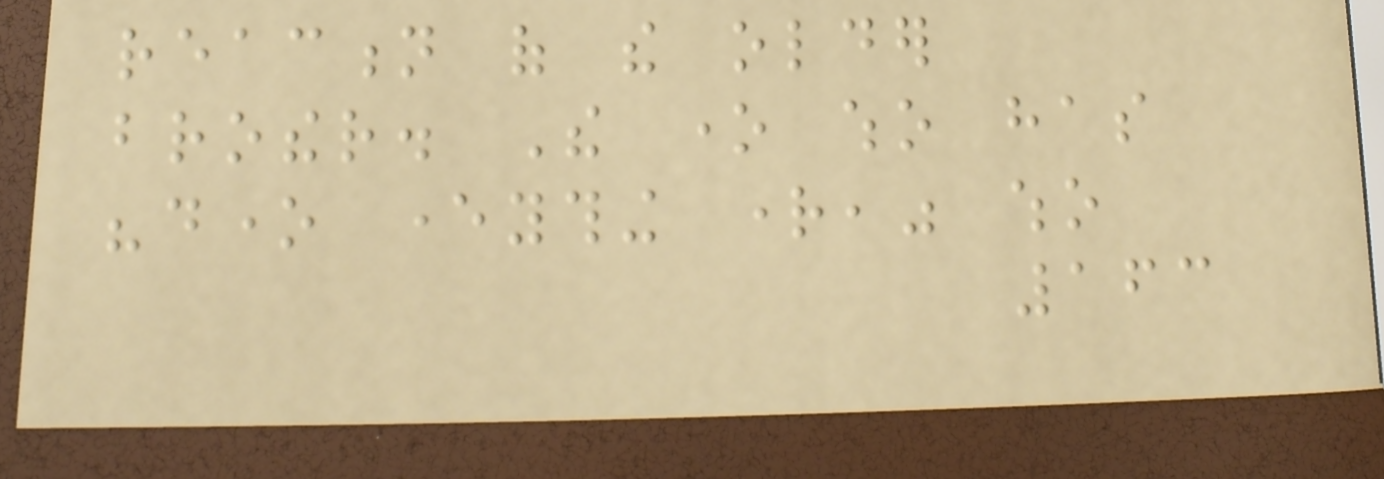reaction of the older
brother. The one who has
"done everything right," who
163
